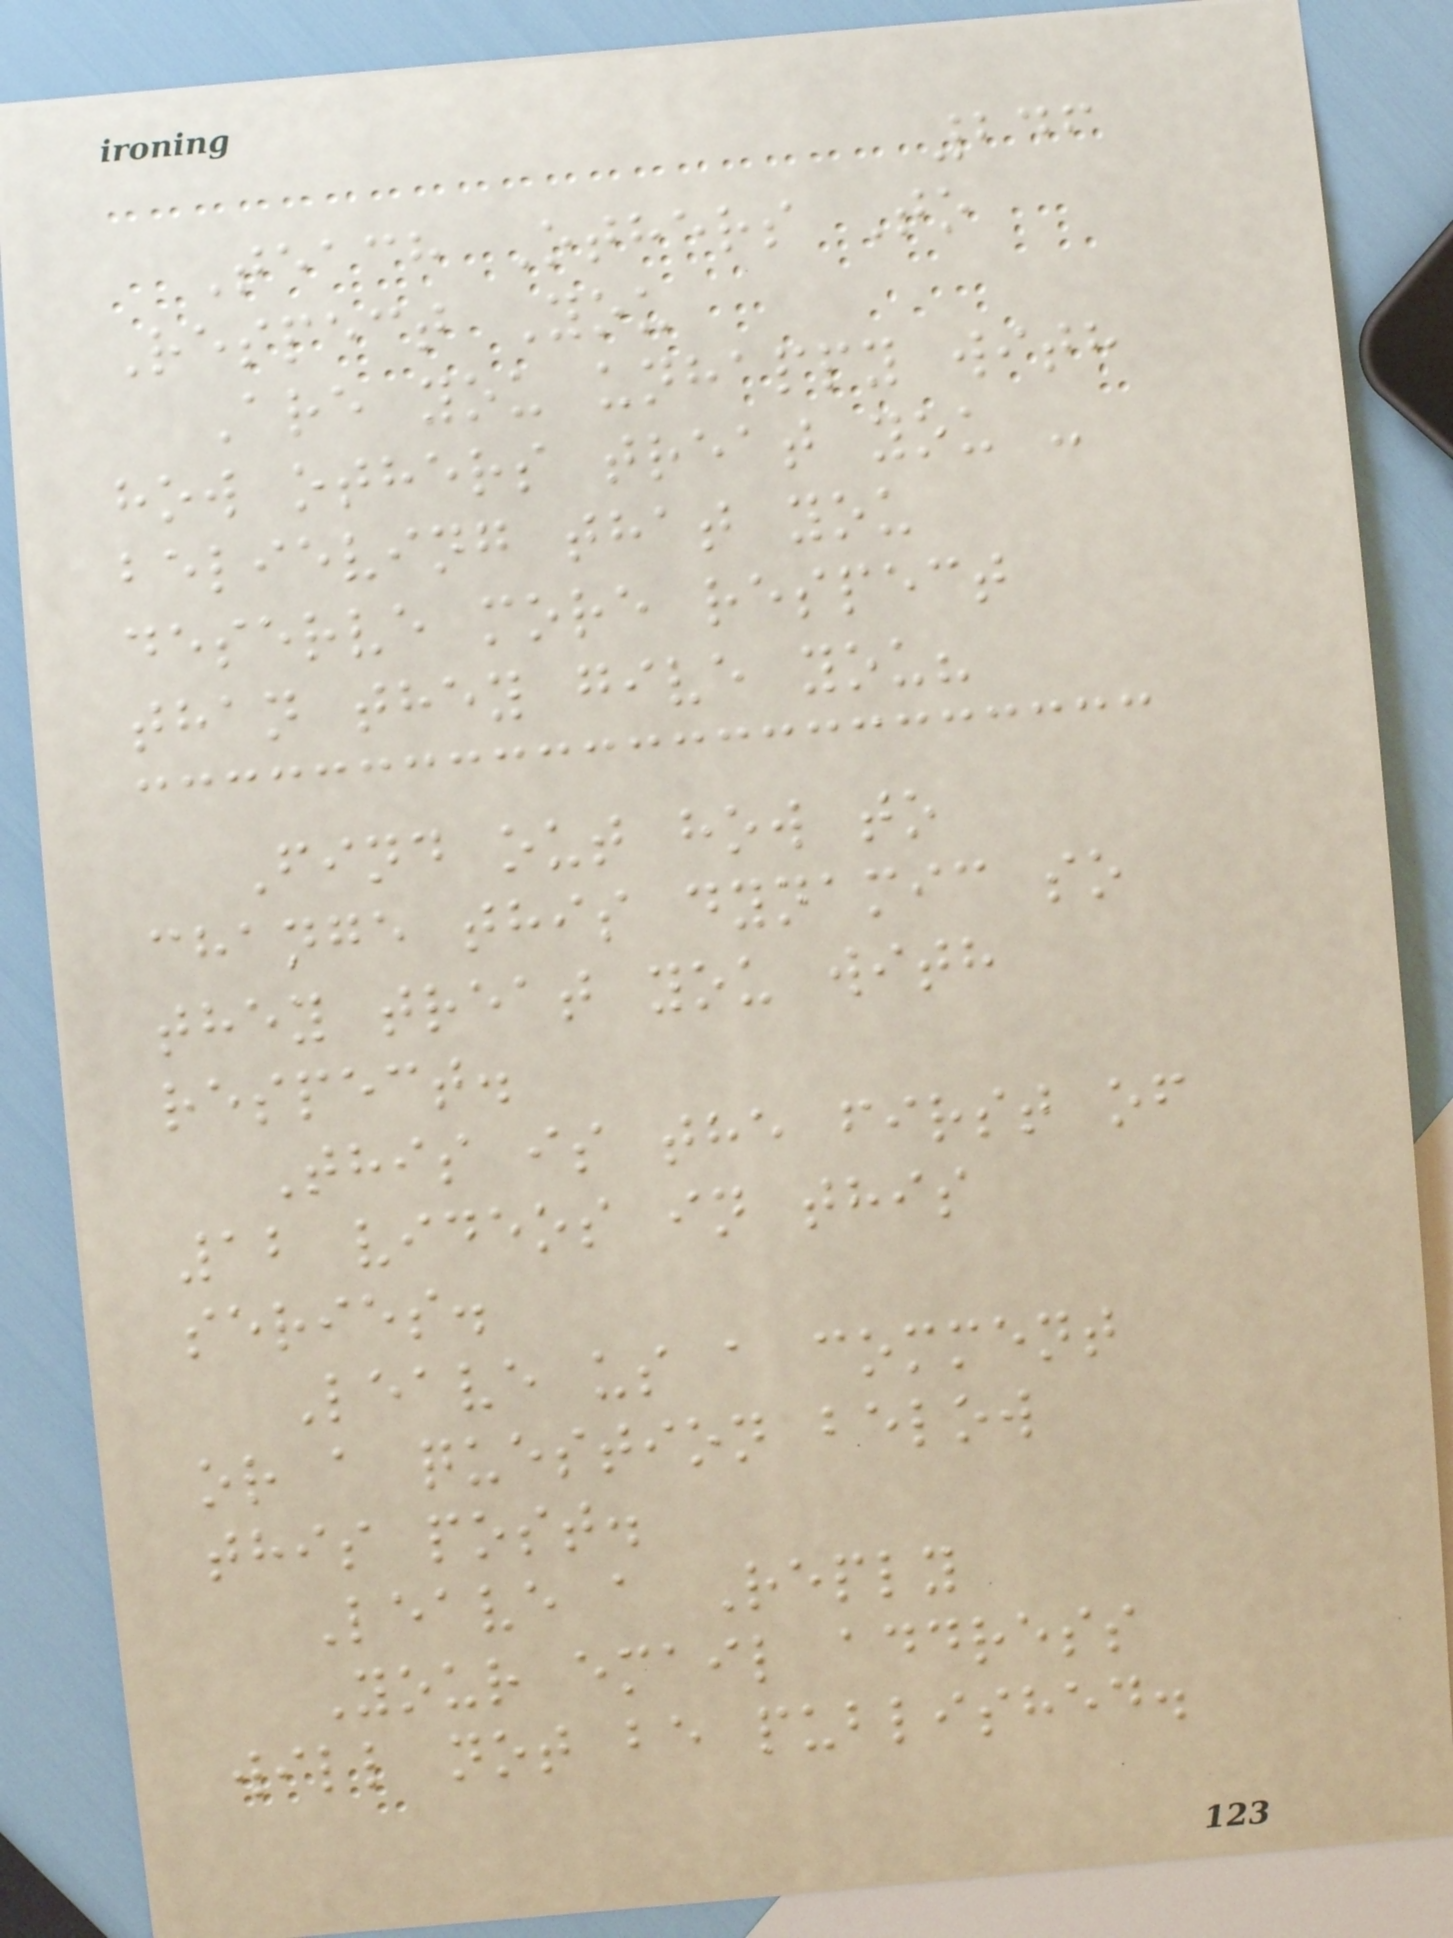246
Teach Others To
Respect You
Are you unhappy with
how others treat you -
believing that you
deserve more respect
than they give you?
Find out how to
change this dynamic so
they treat you with
respect.
This is the first of
12 videos in this
series.
Leave us a comment
or a question below
this post.
Leave a Reply
Your email address
will not be published.
